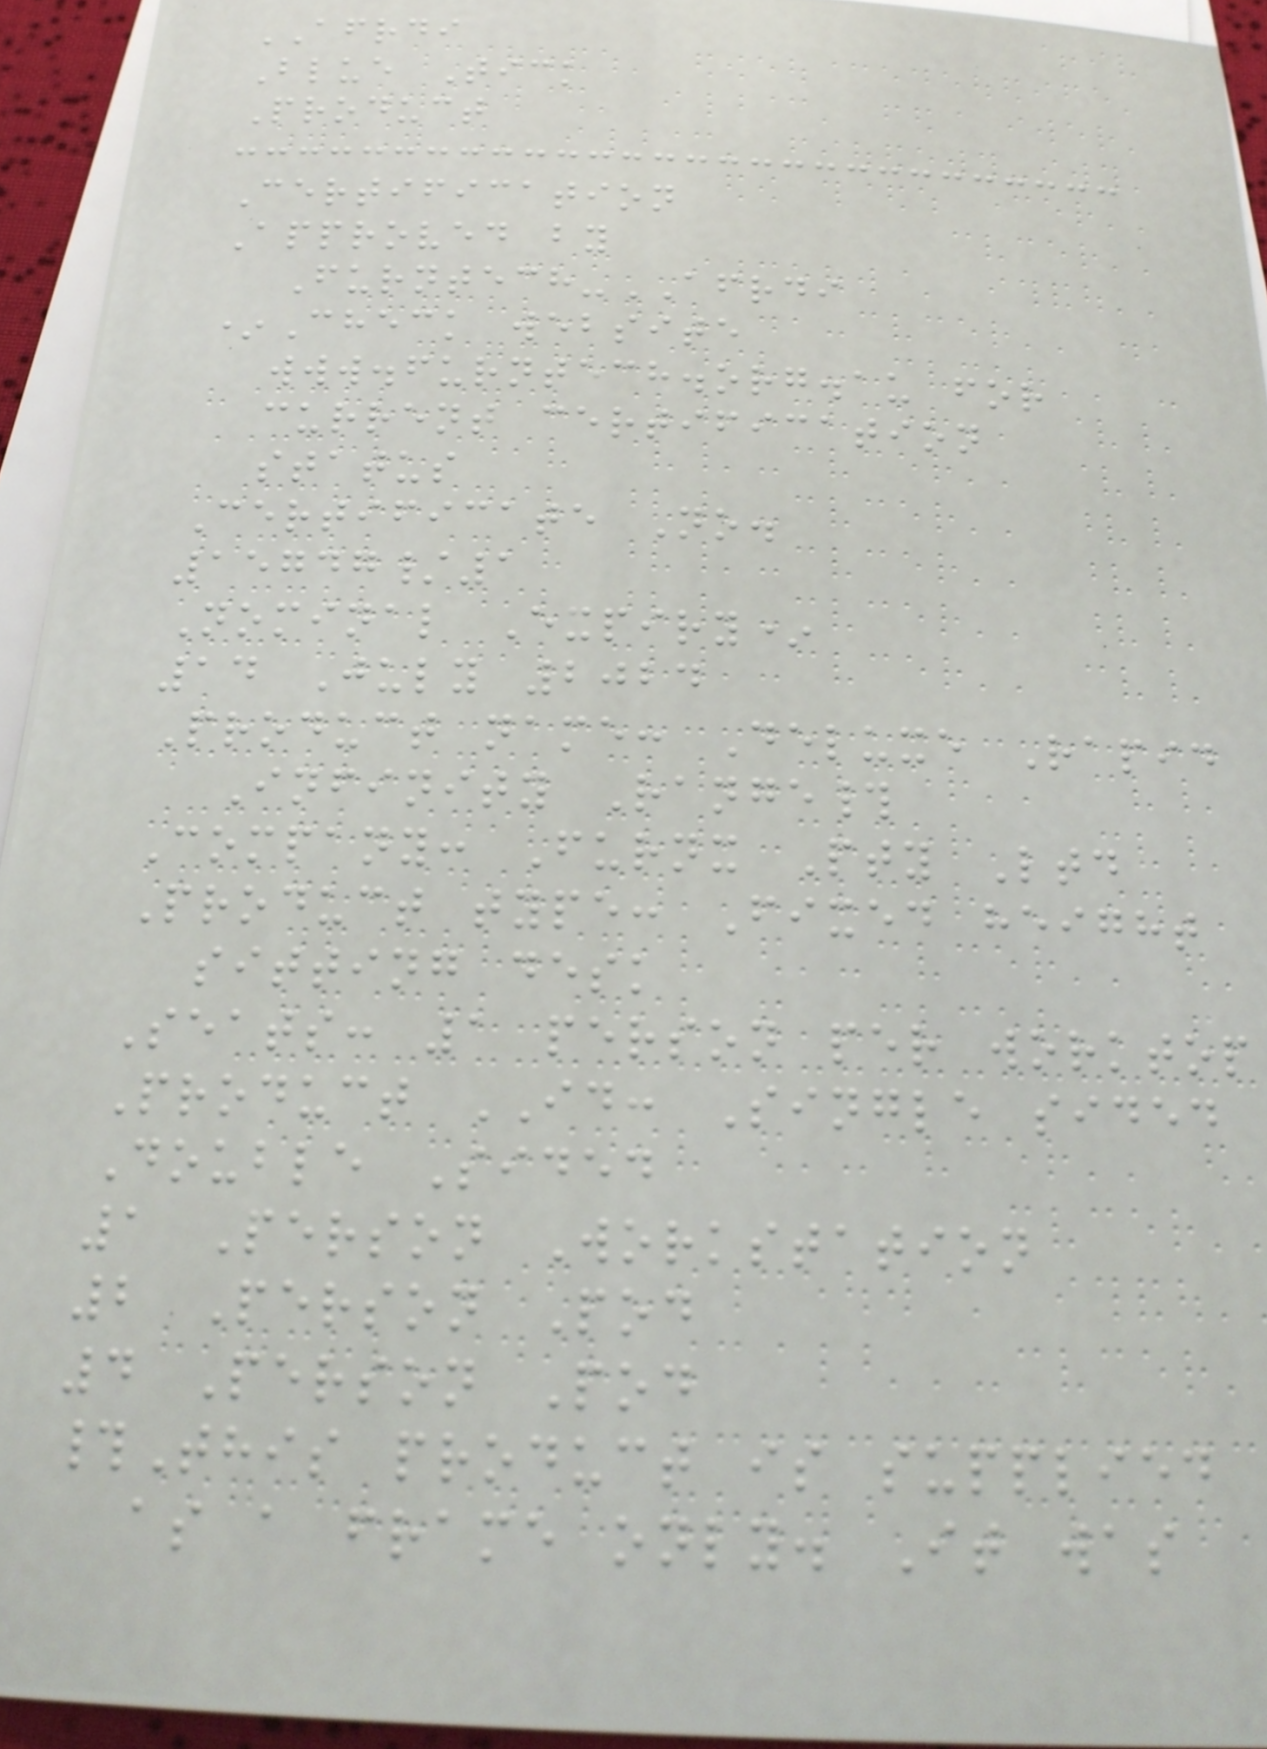AFRDI
Blue Tick
Product
Certification
Approved by
Furntech-AFRDI
*Check website
www.furntech.org.au for
current certification
status
Certificate No.
15747/1
Nominal Expiry*
14 July 2024
Product name: Deluxe Rapid
Infinity Range#
Company: Furnx Pty Ltd
Product type: Fixed height
sitting desk
Seats: 1 person per worktop
Product ID: Single sided
Double Sided
1 Person Workstation
2 Person Pod
4 Person Pod
#This product is supplied
as a frame only. It was
